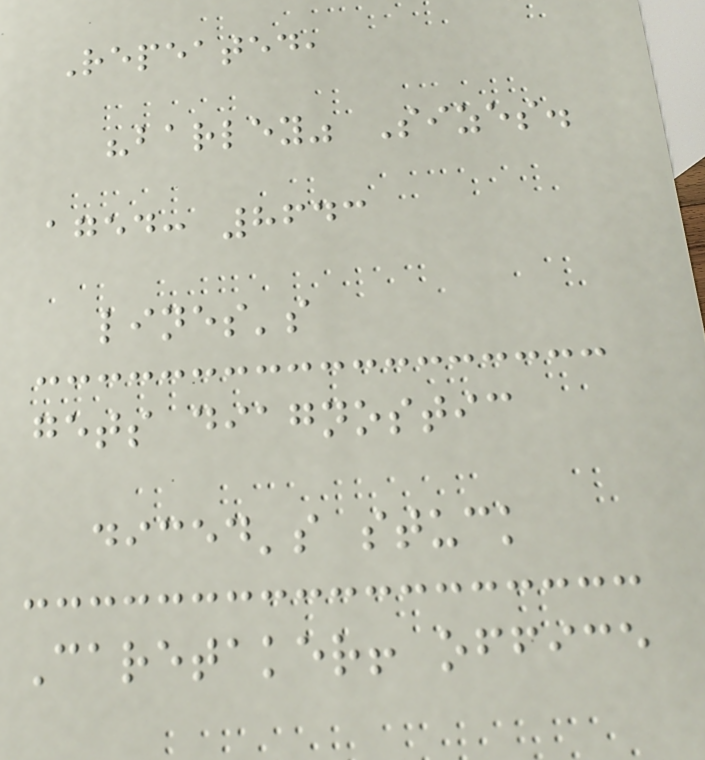Repeated,
"barley" Sizes.
aged: 8643
lines's
gets diagnostic
diced's stuck
Caretaker! office
